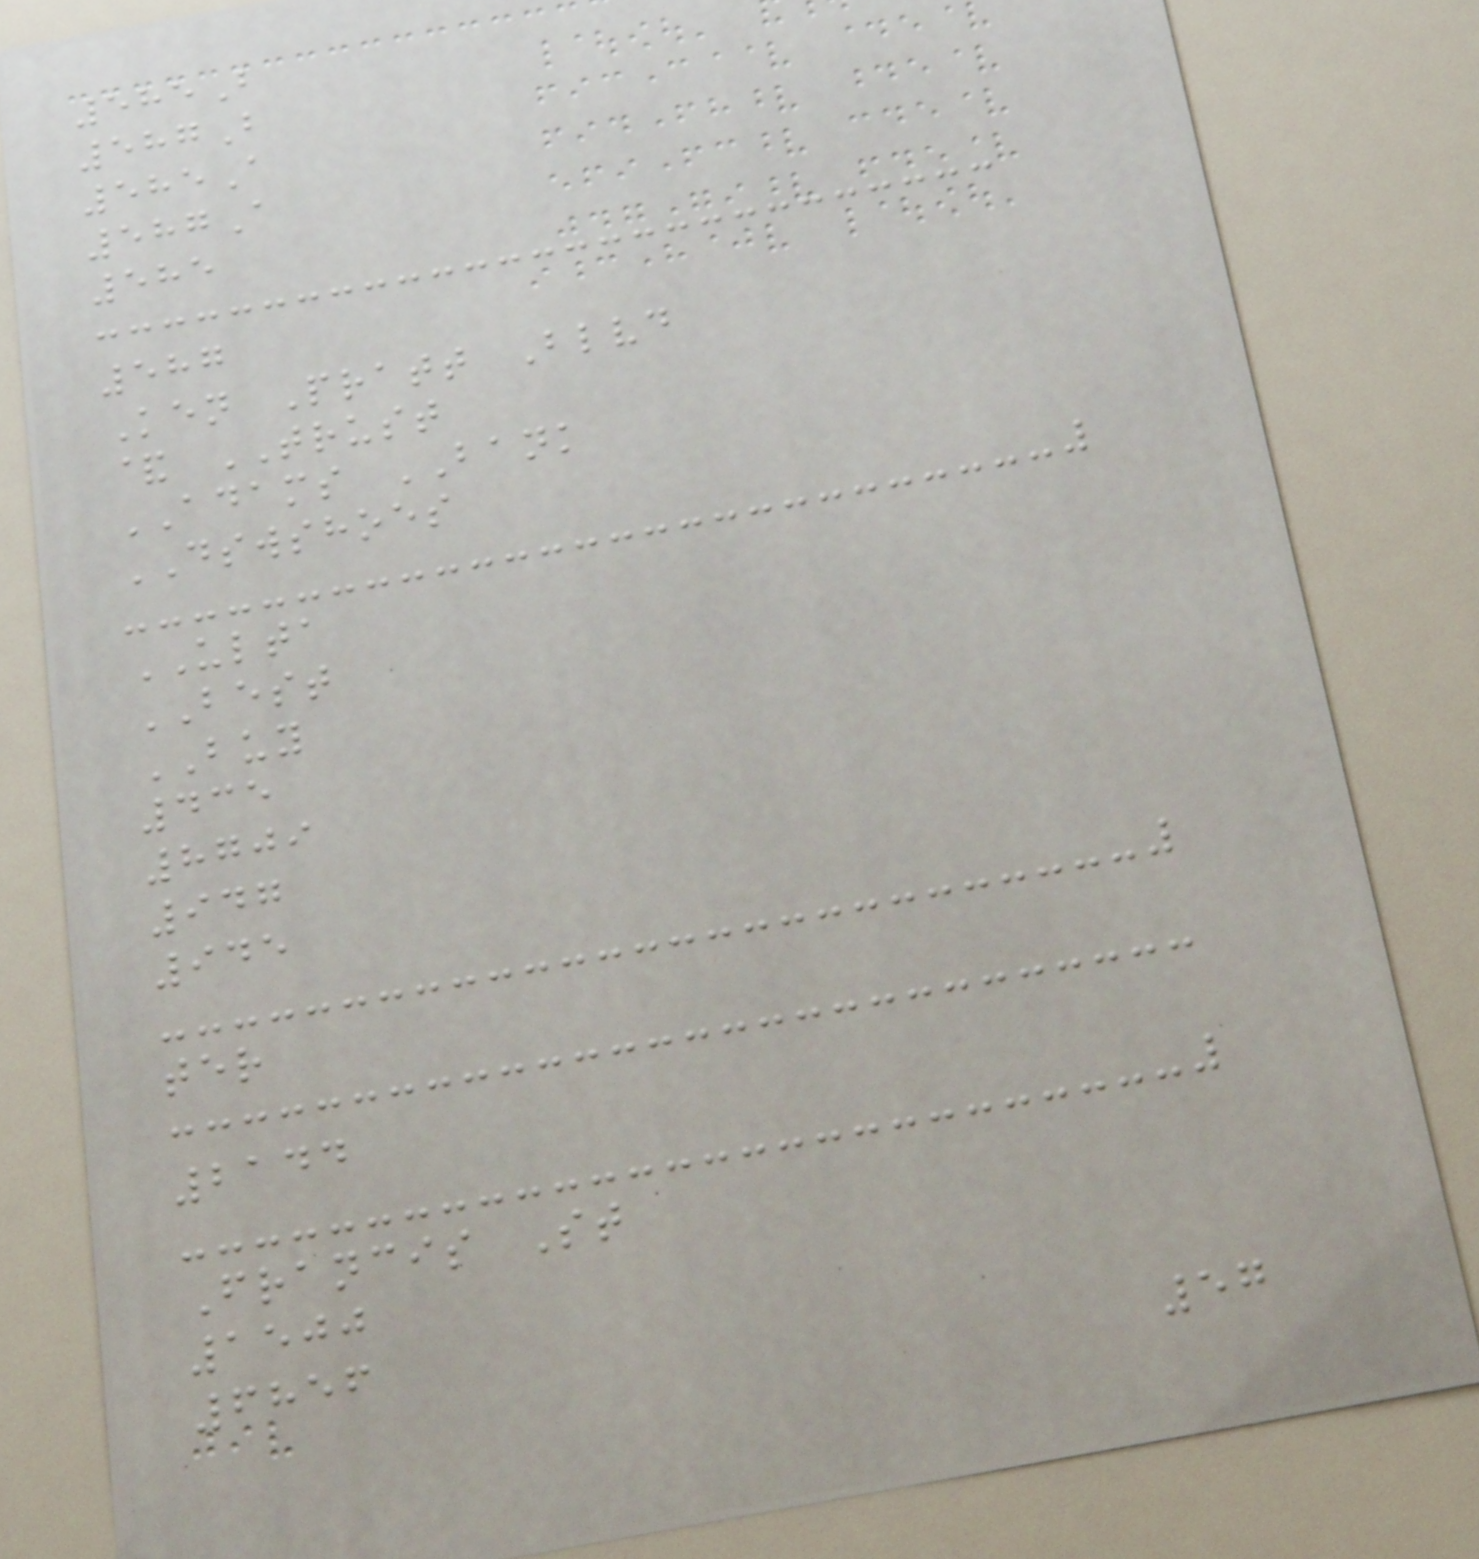585B
587B
585A
587A
585
587
Ken Pratt Blvd
& TRUST
ADAMS BANK
DSWSHOES
ULTA
BEST
BUY
435
8709
947
945
ter
2144
Francis St
1500
6856
57
